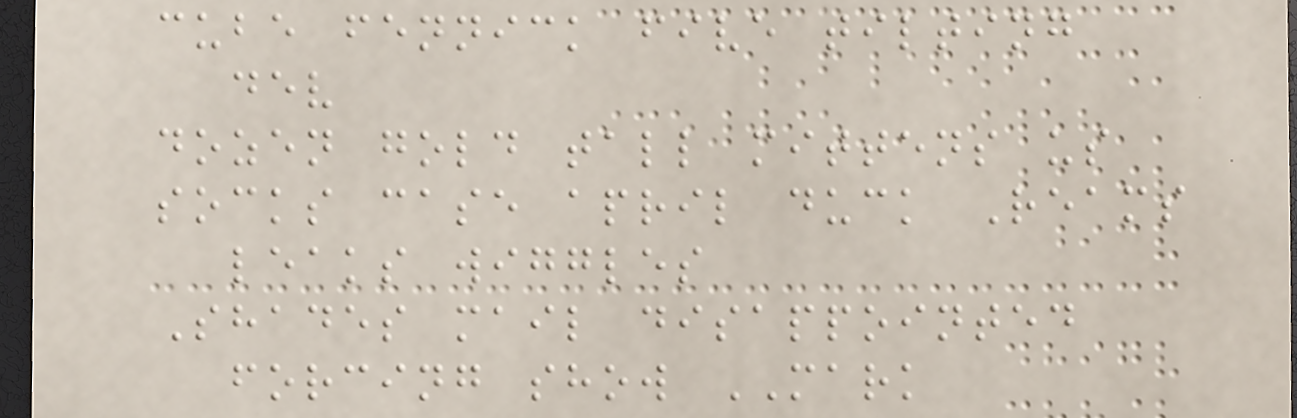cube fennick five tilting
dev
dozen gold tall mittens us
socks case april duck Reams
leaks wiggles
Shades mail disappointed
forcing show MARK
